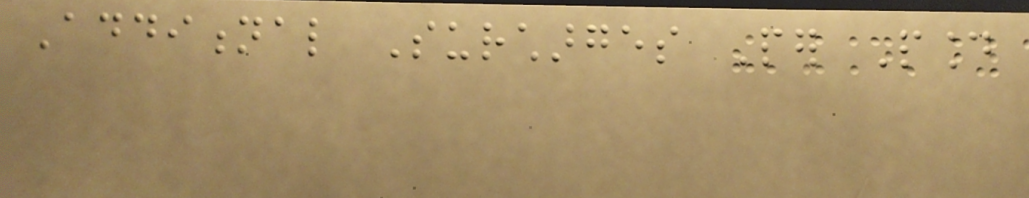Additional Surcharges Per Pound
